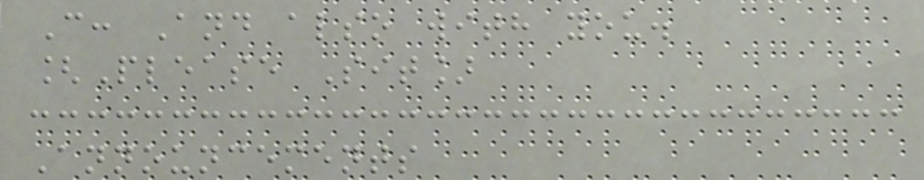C: And also with you.
[Please Sit]
Announcements
